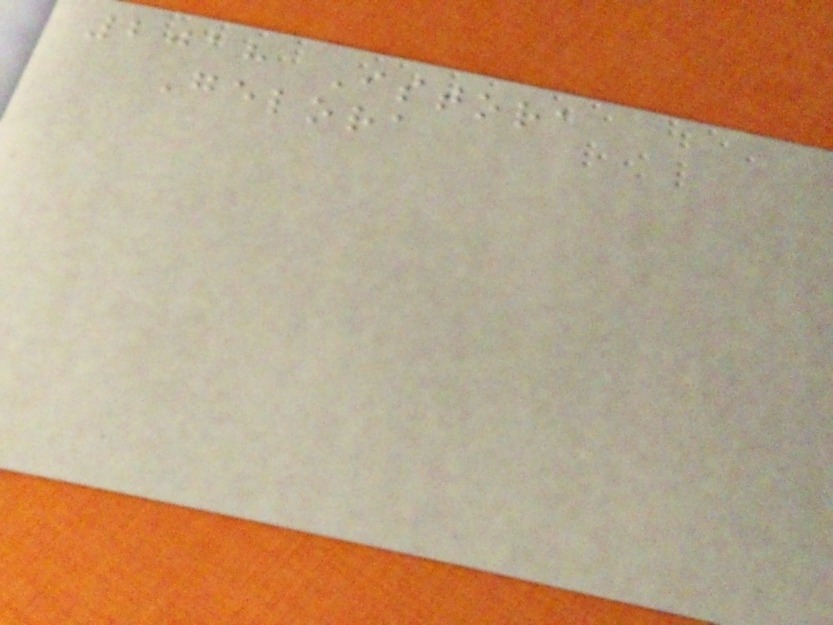2018 Istora
Gelora
